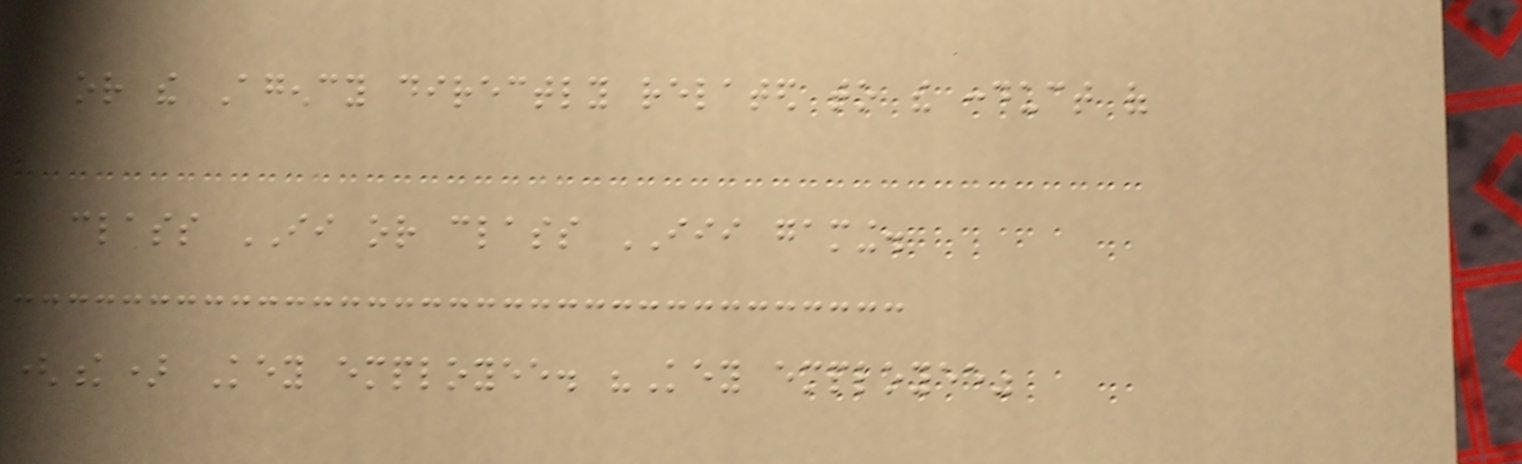or the Agency directly related to the conduct of
class II or class III gaming.
(k) Key employee. "Key employee"
